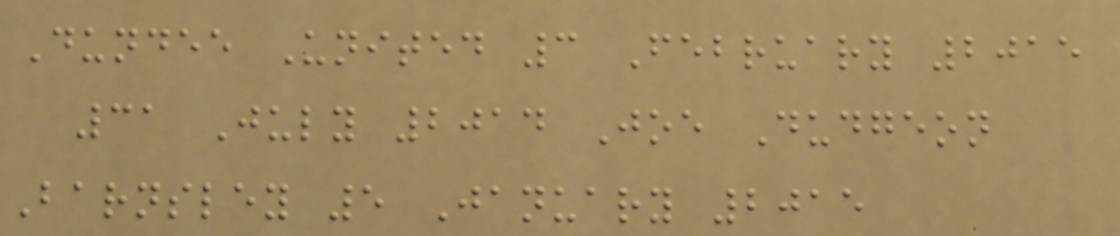Dundee United 3 February 2015
31 July 2014 Joe Dudgeon
Barnsley 5 January 2015
